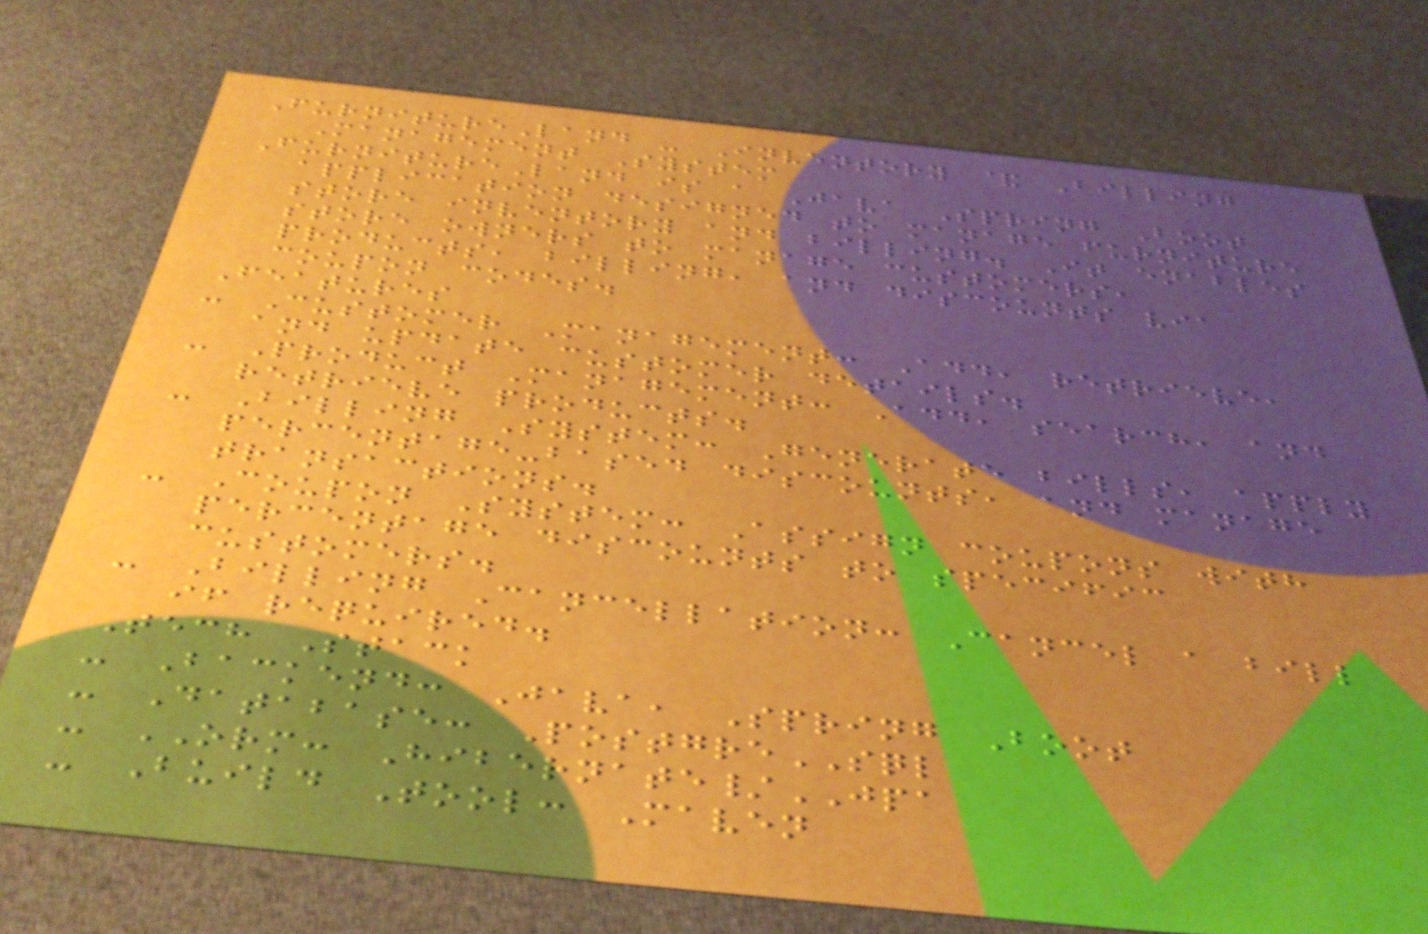FurnitureLand - Inventory & Billing
Management System
FurnitureLand is a Java Spring Boot
application designed to manage furniture
store inventory and billing. It enables
store owners to manage customers,
products, billing, and discounts via
coupon codes.
Features
- Customer Management: Add, retrieve,
and update customer details.
- Product Management: Add, search, and
retrieve products.
- Billing System: Generate bills, apply
percentage-based discounts, and manage
transactions.
- Coupon System: Assign coupons with
percentage discounts to specific
customers.
- Billing Cancellation: Cancel a bill
if required.
Tech Stack
- Backend: Java, Spring Boot
- Database: PostgreSQL
- ORM: Hibernate/JPA
- Build Tool: Maven
